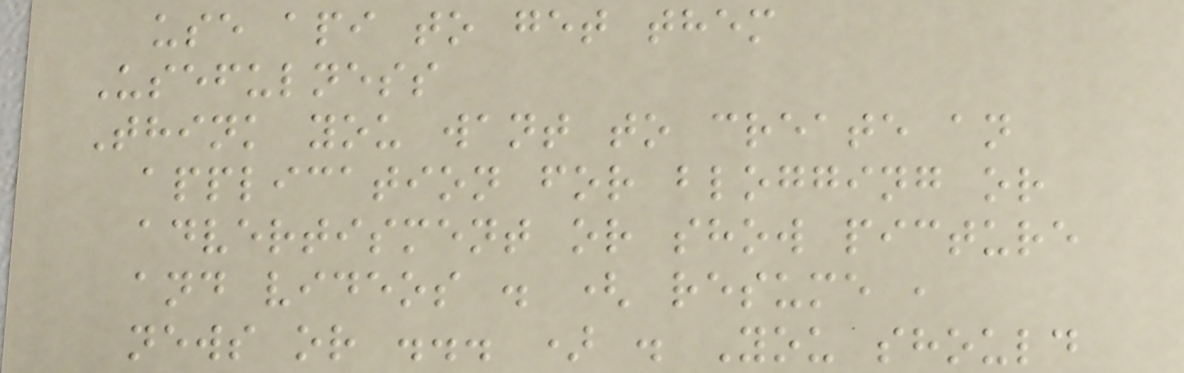use api to get them
Usefulness
Think you want to create an
application for blogging or
advertisment or show picture
and videos . ( resume ,
news or ... ) . You should
